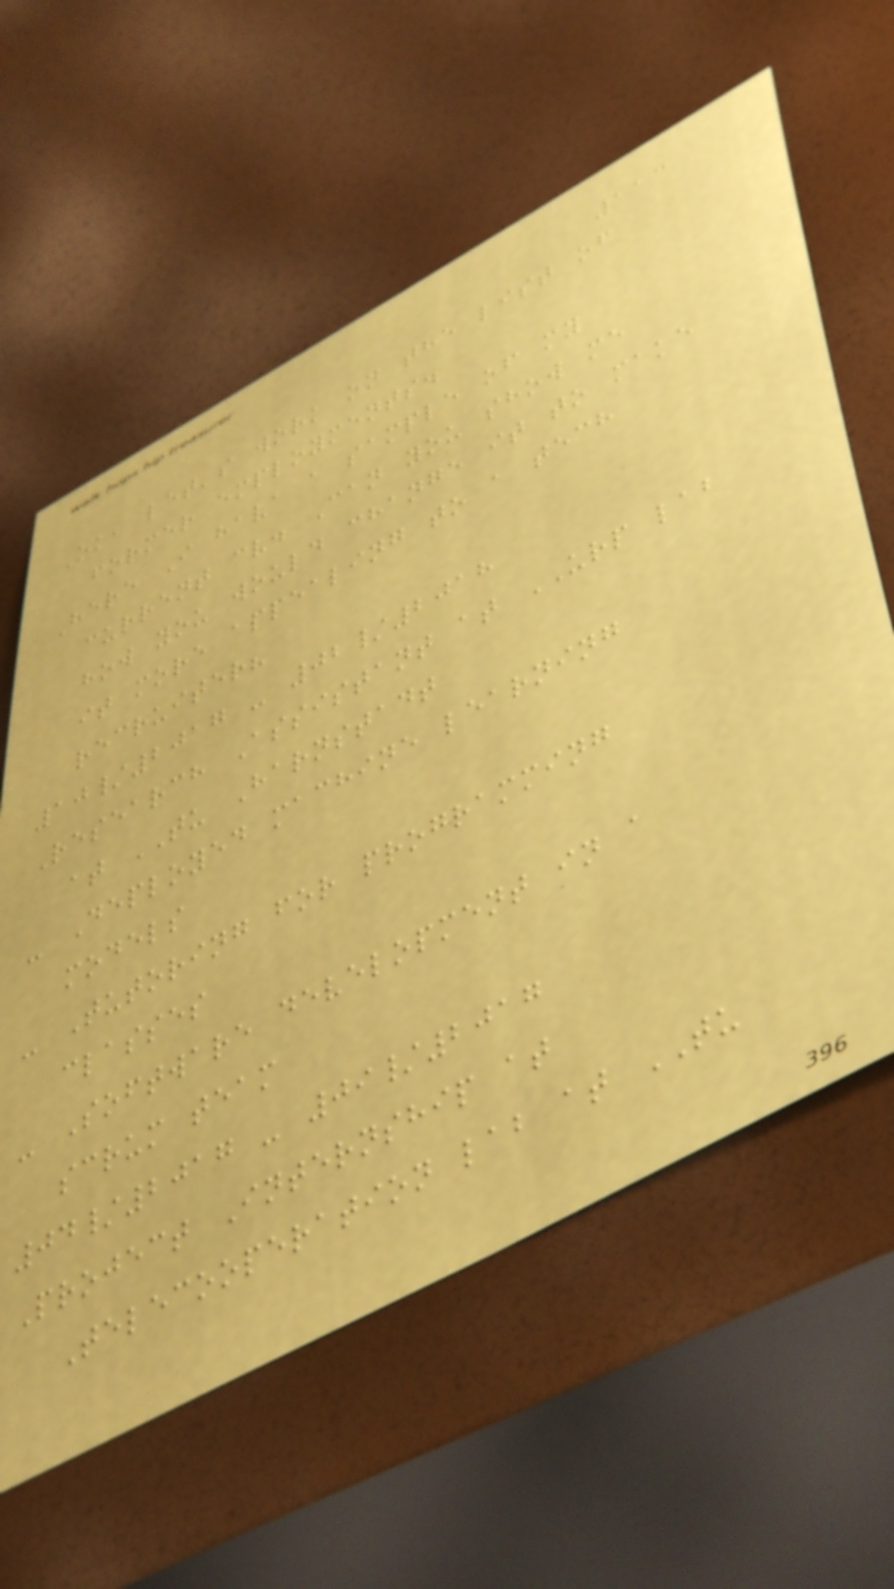113
Ok, let's work on the list of
former employments.
Here I hava a sample of my
current cv. Can you show me
how you would change it to make
it more appealing to a tech
recruiter?
10/2017 - 02/2018
Research Assistant at URP lab
at TU Harnstadt
- Deployed machine learning
models
- Tutoring for programming
classes
- Software development in a
scrum team
04/2017 - 09/2017
Project Internship at
Telecooperation lab at TU
